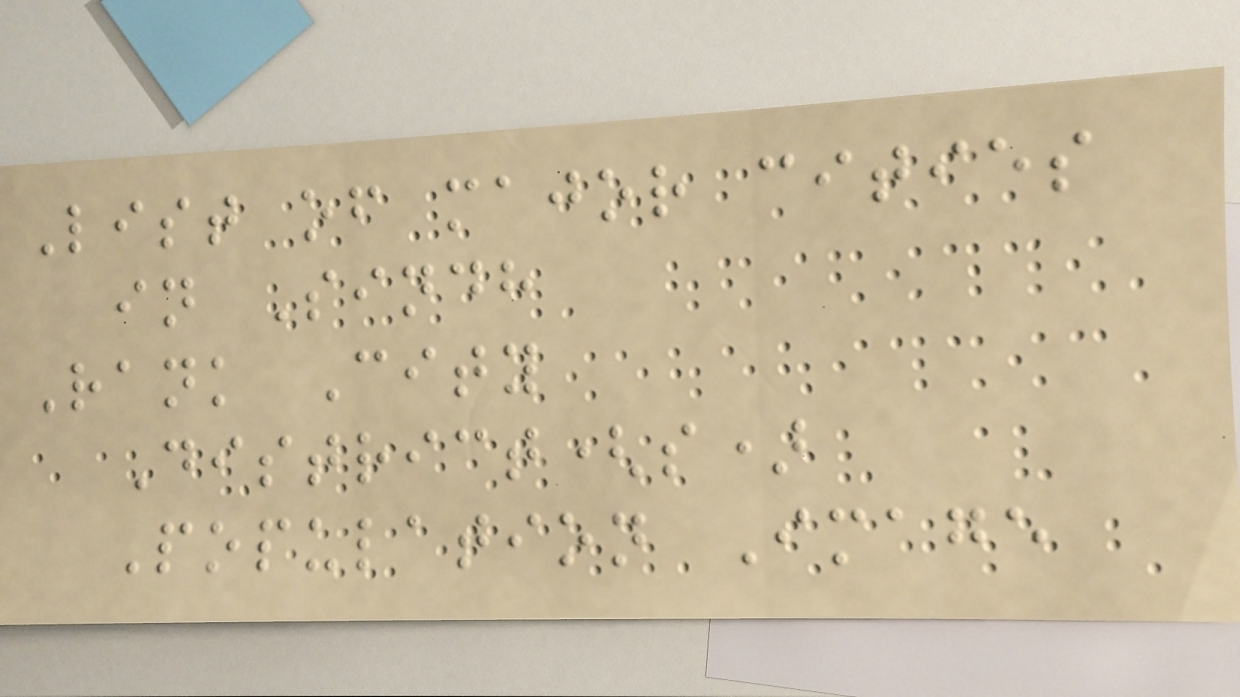List of major cities
in Sindh
Rank City
District(s)
Population Image
